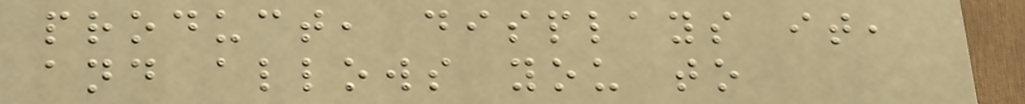product, displays it,
and allows you to
